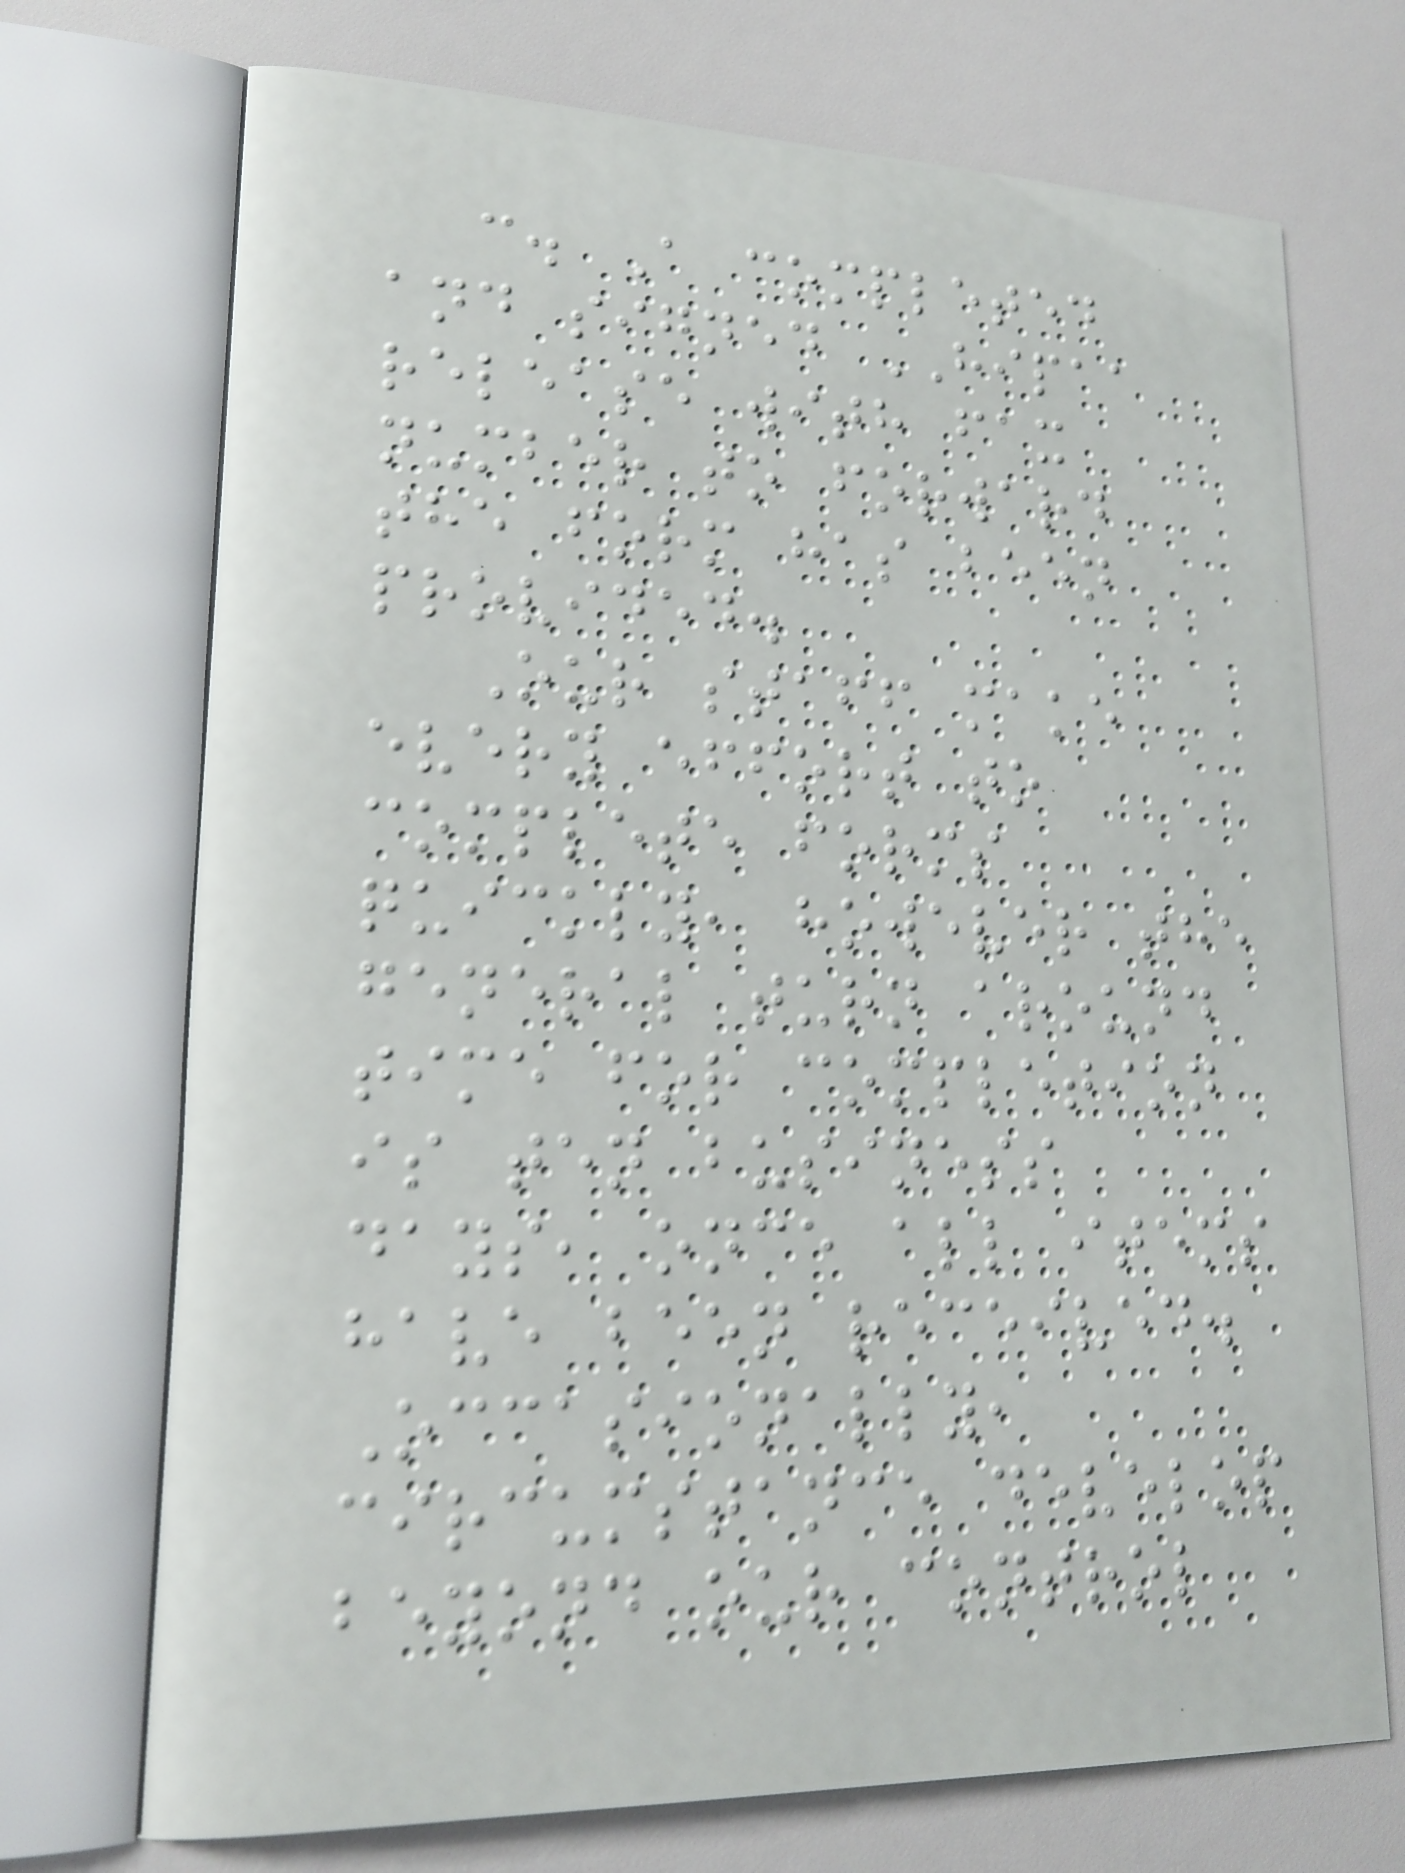c. A completed
and signed HIPAA
release with fax
number to forward
the form has been
provided.
Our staff make
every effort to
complete forms
quickly, however the
general turn around
time for completion
is ten business
days, once all items
have been received.
Occasionally,
circumstance develop
beyond our control
